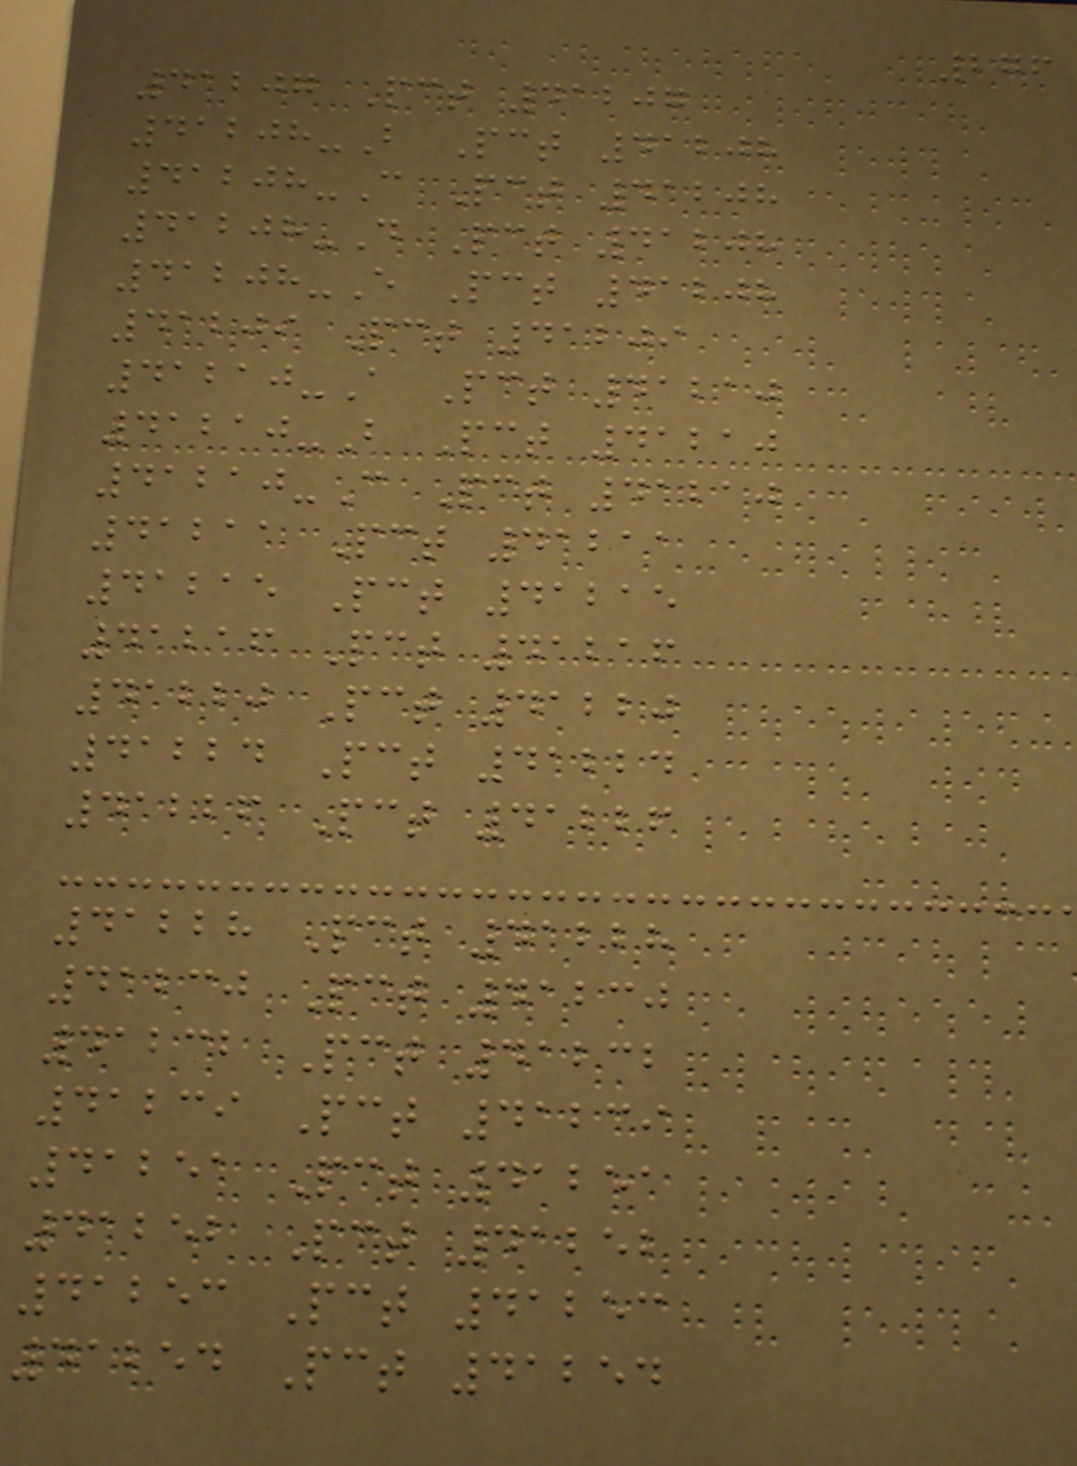276
41207 Pct 41207
41208-B Pct 41208
41208-C Pct 41208
41208-D Pct 41208
41208-E Pct 41208
41209 Pct 41209
41210-A Pct 41210
41210-B Pct 41210
41210-C Pct 41210
41211 Pct 41211
41215 Pct 41215
41216 Pct 41216
41220 Pct 41220
41224 Pct 41224
41226 Pct 41226
41228 Pct 41228
41230 Pct 41230
41232 Pct 41232
41239 Pct 41239
41251 Pct 41251
41252 Pct 41252
41253 Pct 41253
41254 Pct 41254
